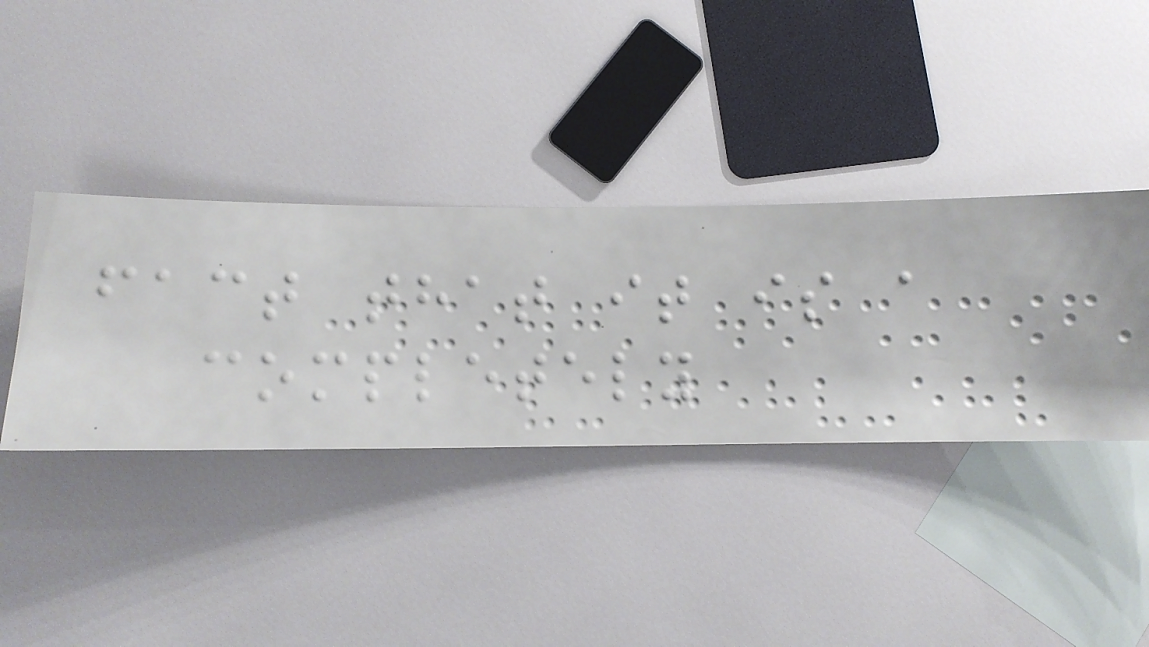fact that it is a
completely
